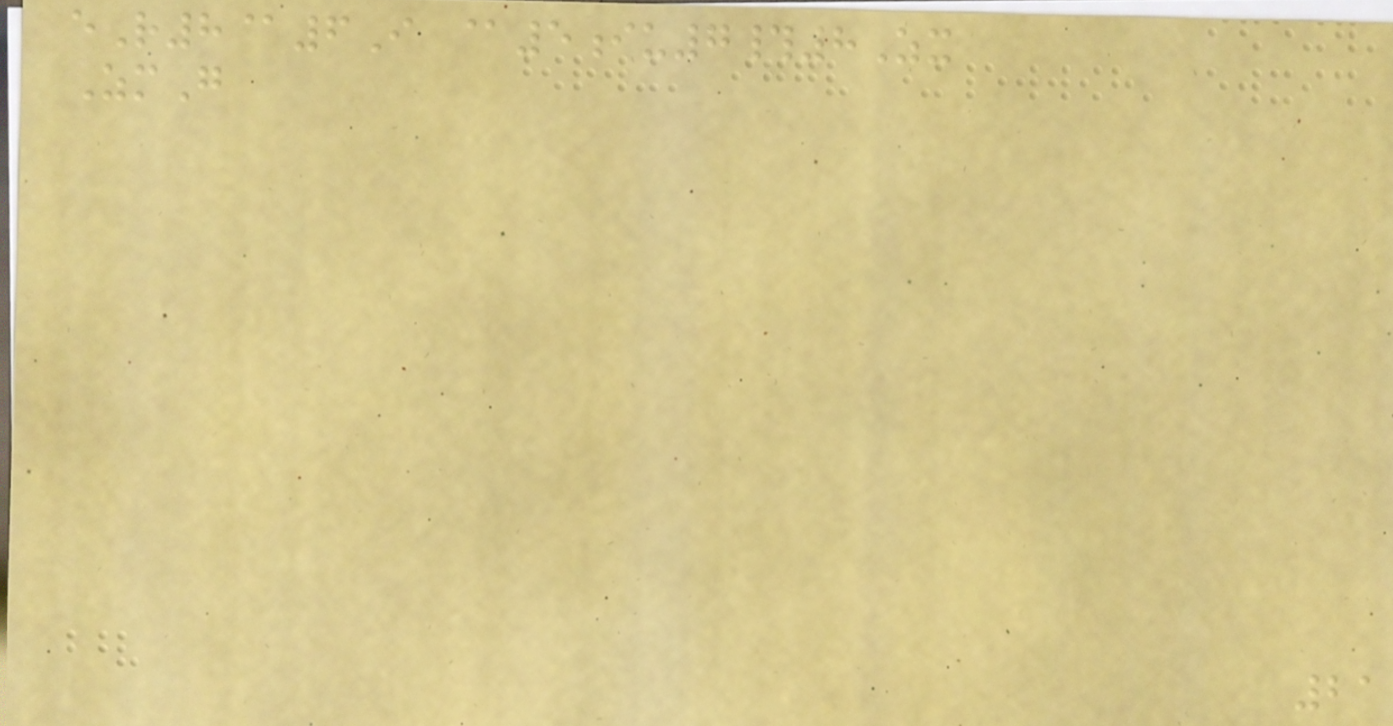eR8@6I @5iu7#8Zx
ZmG
21
